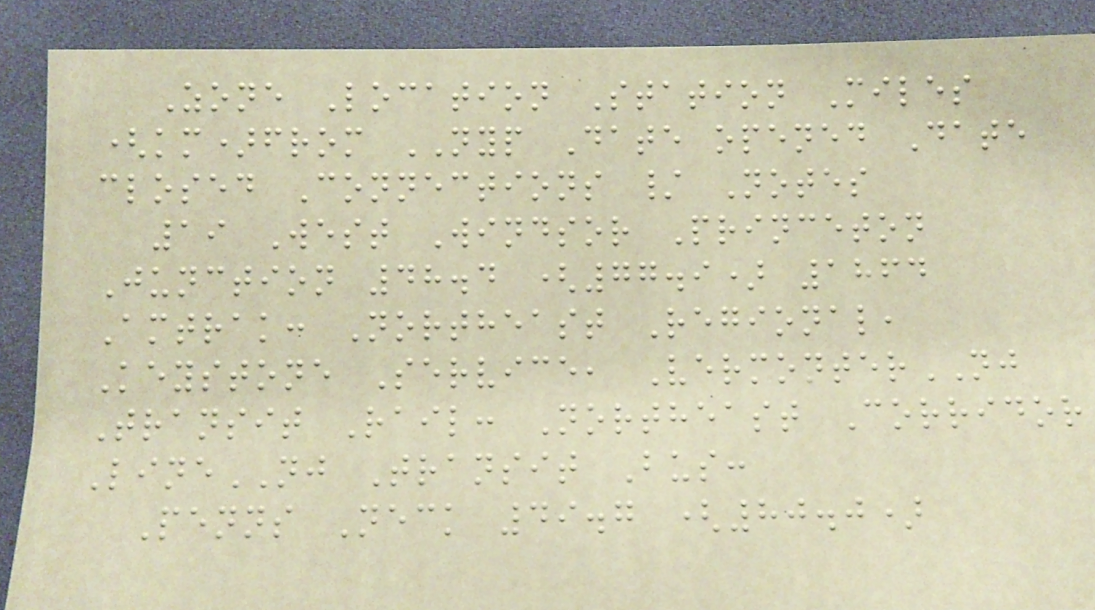Zone Location Station Miles
(km)from NYP Date opened Date
closed Connections / Notes
19 West Windsor Princeton
Junction 48.4 (77.9) 1864
Amtrak: Northeast Regional,
Keystone Service, VermonterNJ
Transit Rail: Northeast Corridor
LineNJ Transit Bus:
Penns Neck 49.7 (80.0)
